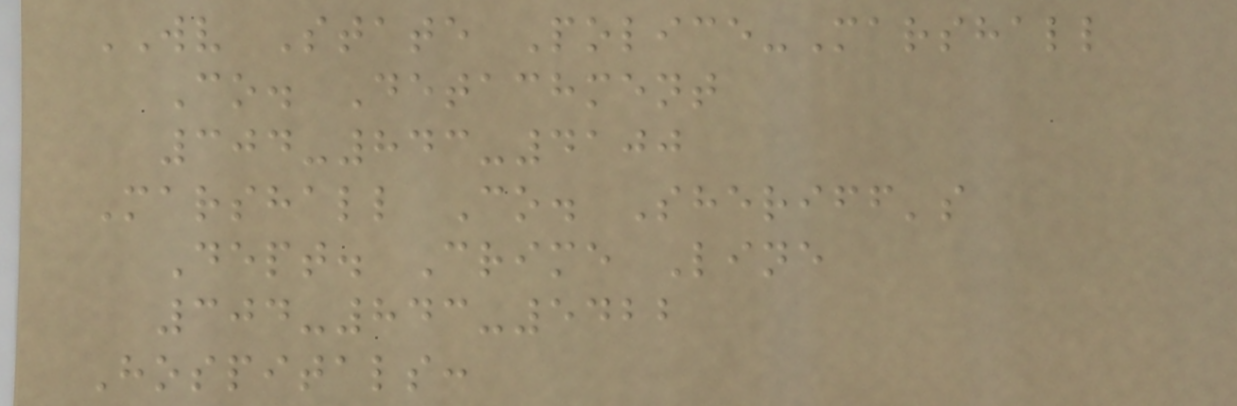WV State Police-Marshall
Co. Detachment
304-843-4100
Marshall Co. Sheriff's
Dept. Crime Line
304-843-5422
Hospitals:
